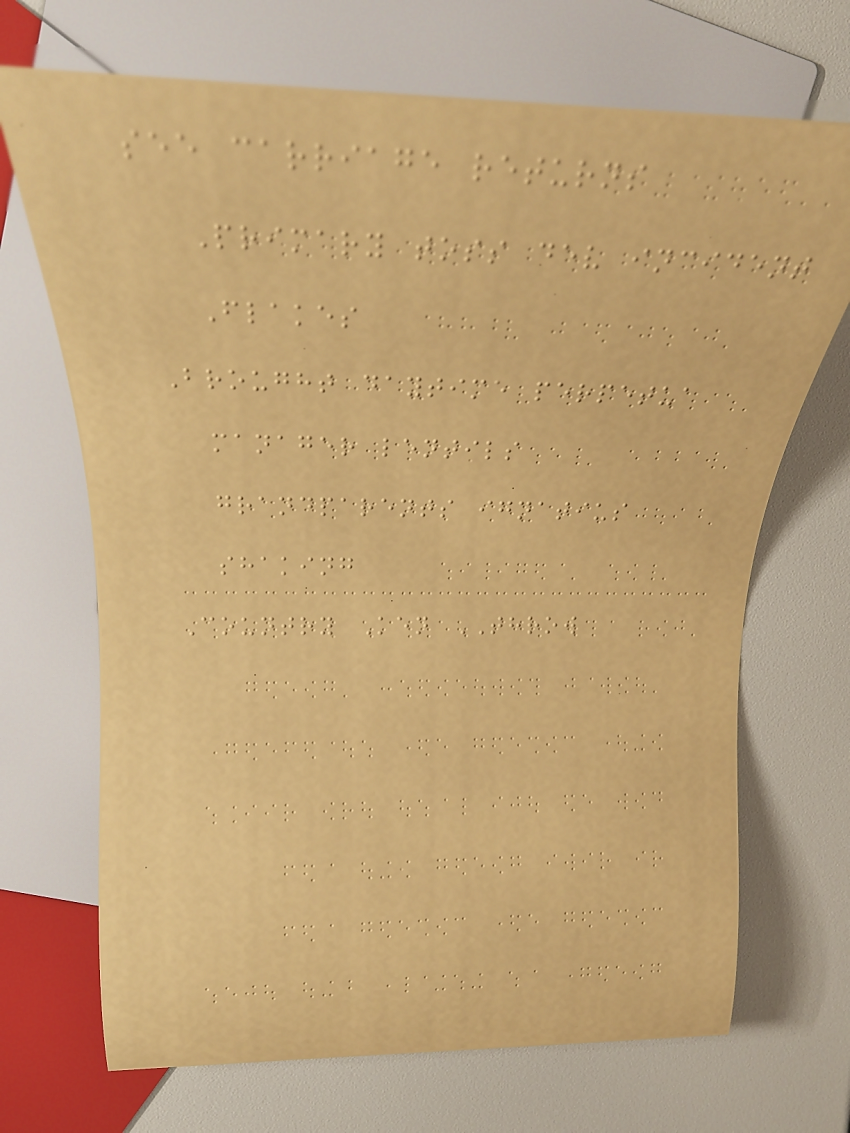see carriage returns
Primary toss dev incident
Flakes
Brought daytime perpetua
manager lentils
grandparents ignatius
shaking
Country Ken THROW
